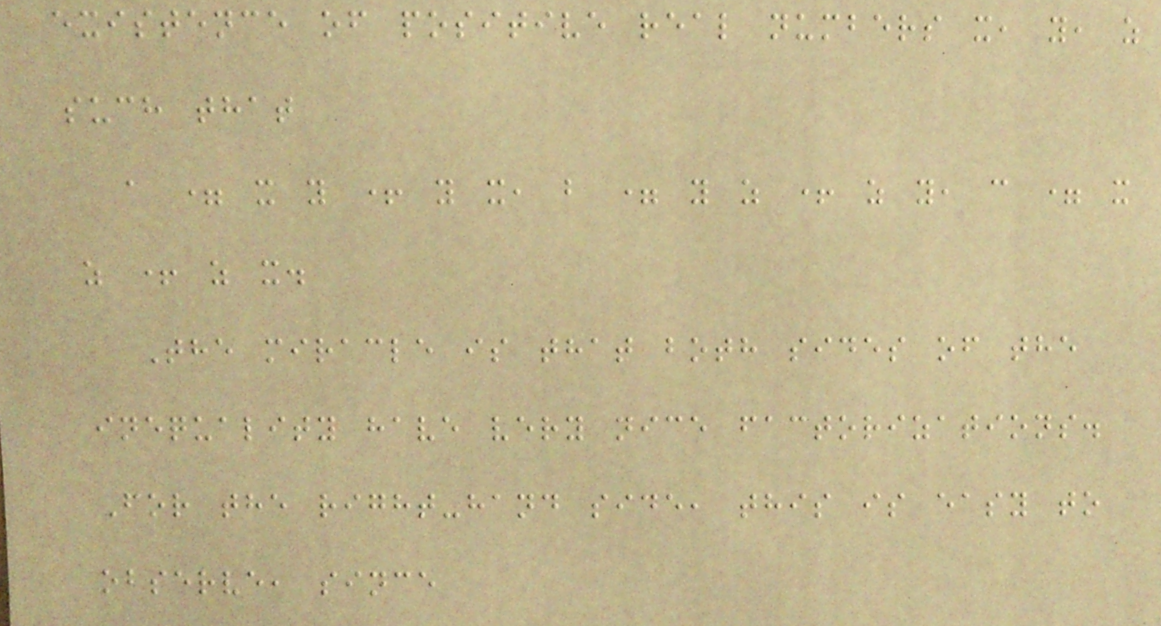existence of positive real numbers x, y, z
such that
a = x y + y x, b = y z + z y, c = x
z + z x.
The miracle is that both sides of the
inequality have very nice factorizations.
For the right-hand side, this is easy to
observe, since
